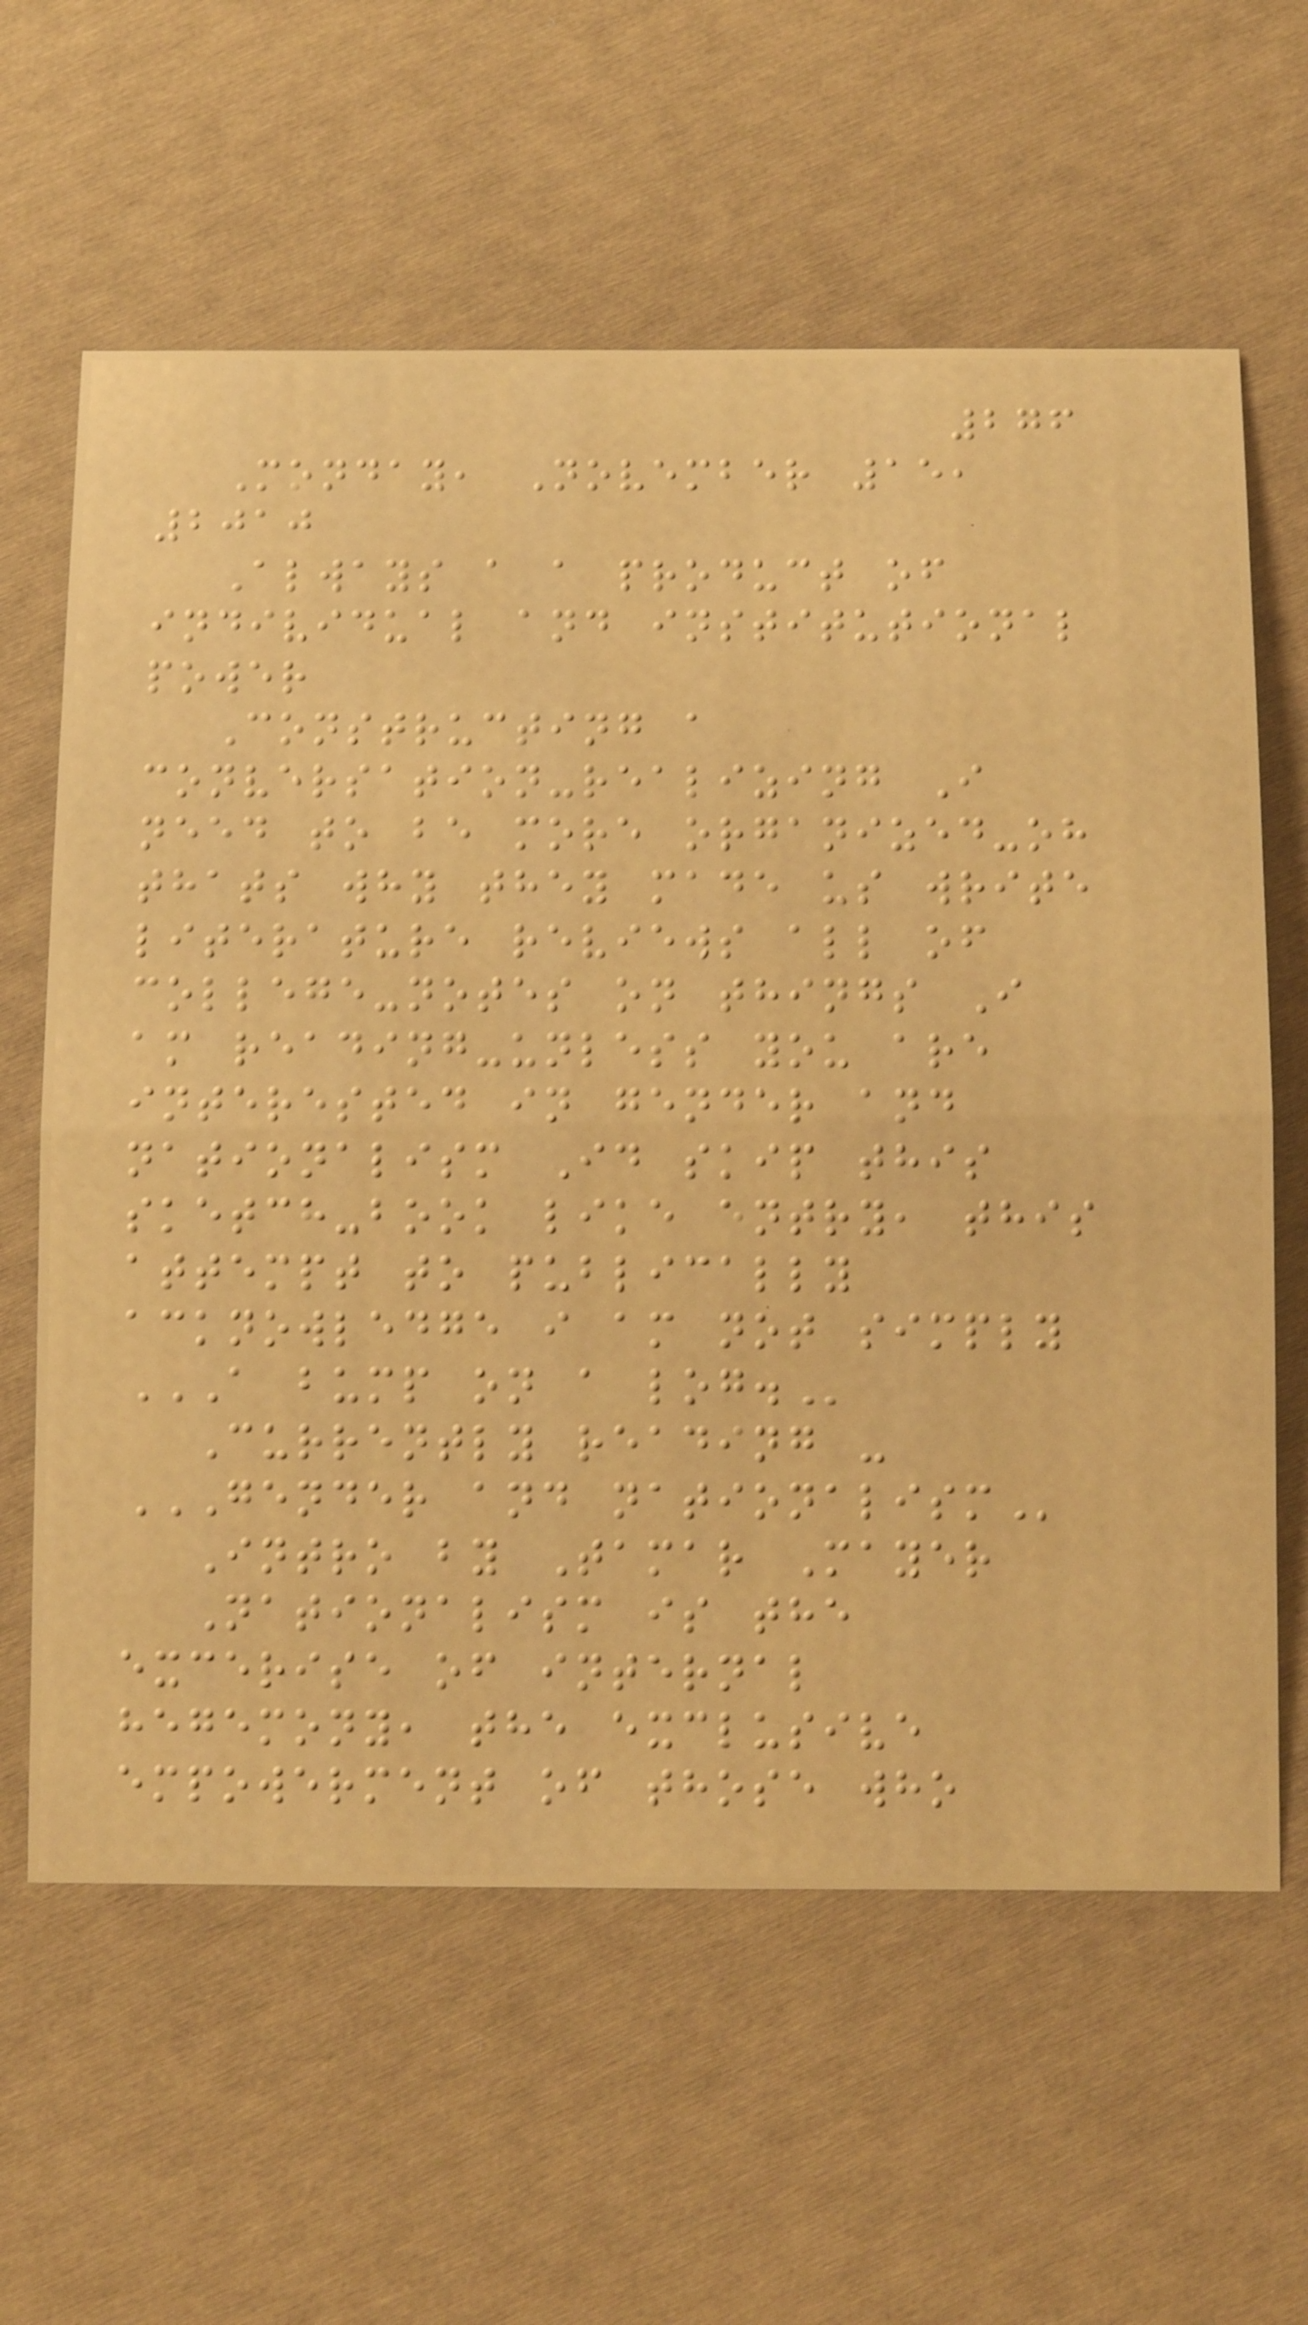276
Monday, November 15,
2010
Always a a product of
individual and institutional
power
Constructing a
conversation-realizing I
need to be more organized-oh
thats why they made us write
literature reviews all of
college-notes on things I
am reading-unless you are
interested in gender and
nationalism Id skip this
sketch-book like entry, this
attempt to publically
acknowledge i am not simply
A BUMP ON A LOG.
Currently reading -
GENDER AND NATIONALISM
Intro by Tamar Mayer
Nationalism is the
excerise of internal
hegemony, the exclusive
empowerment of those who
